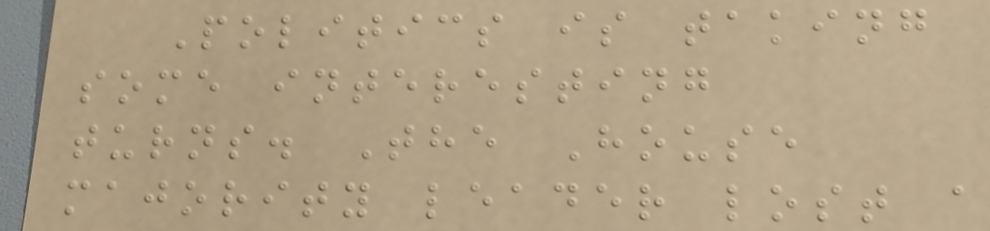Politics is taking
some interesting
turns. The House
majority leader lost a
